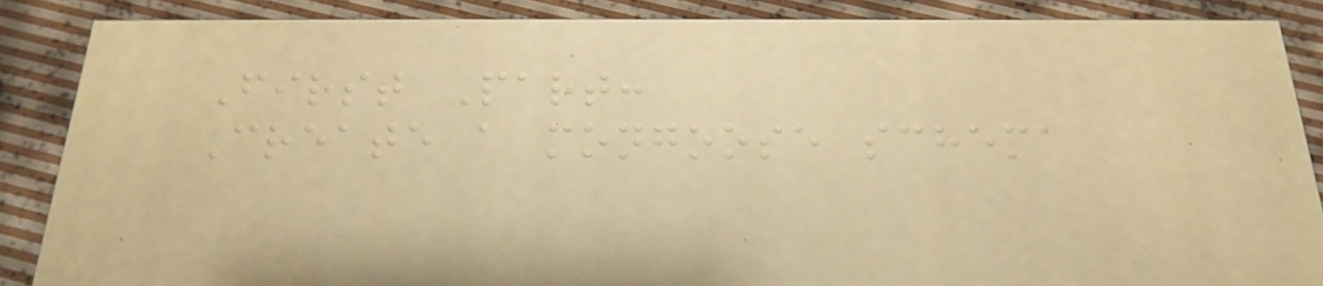First Part:
Create a mongoose schema
